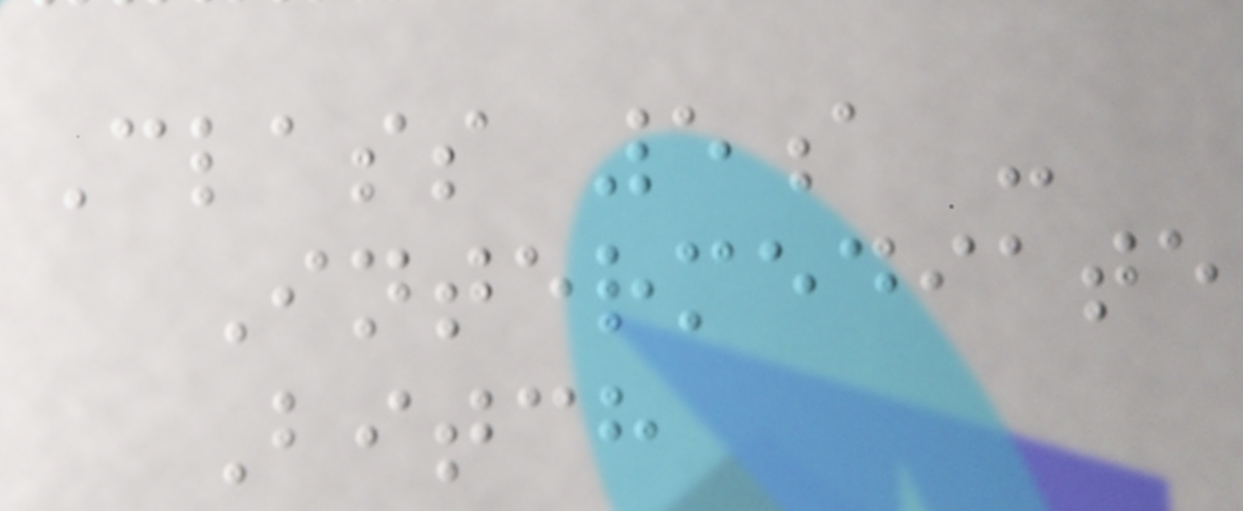Class 5a -
Intermediate
Bitch
